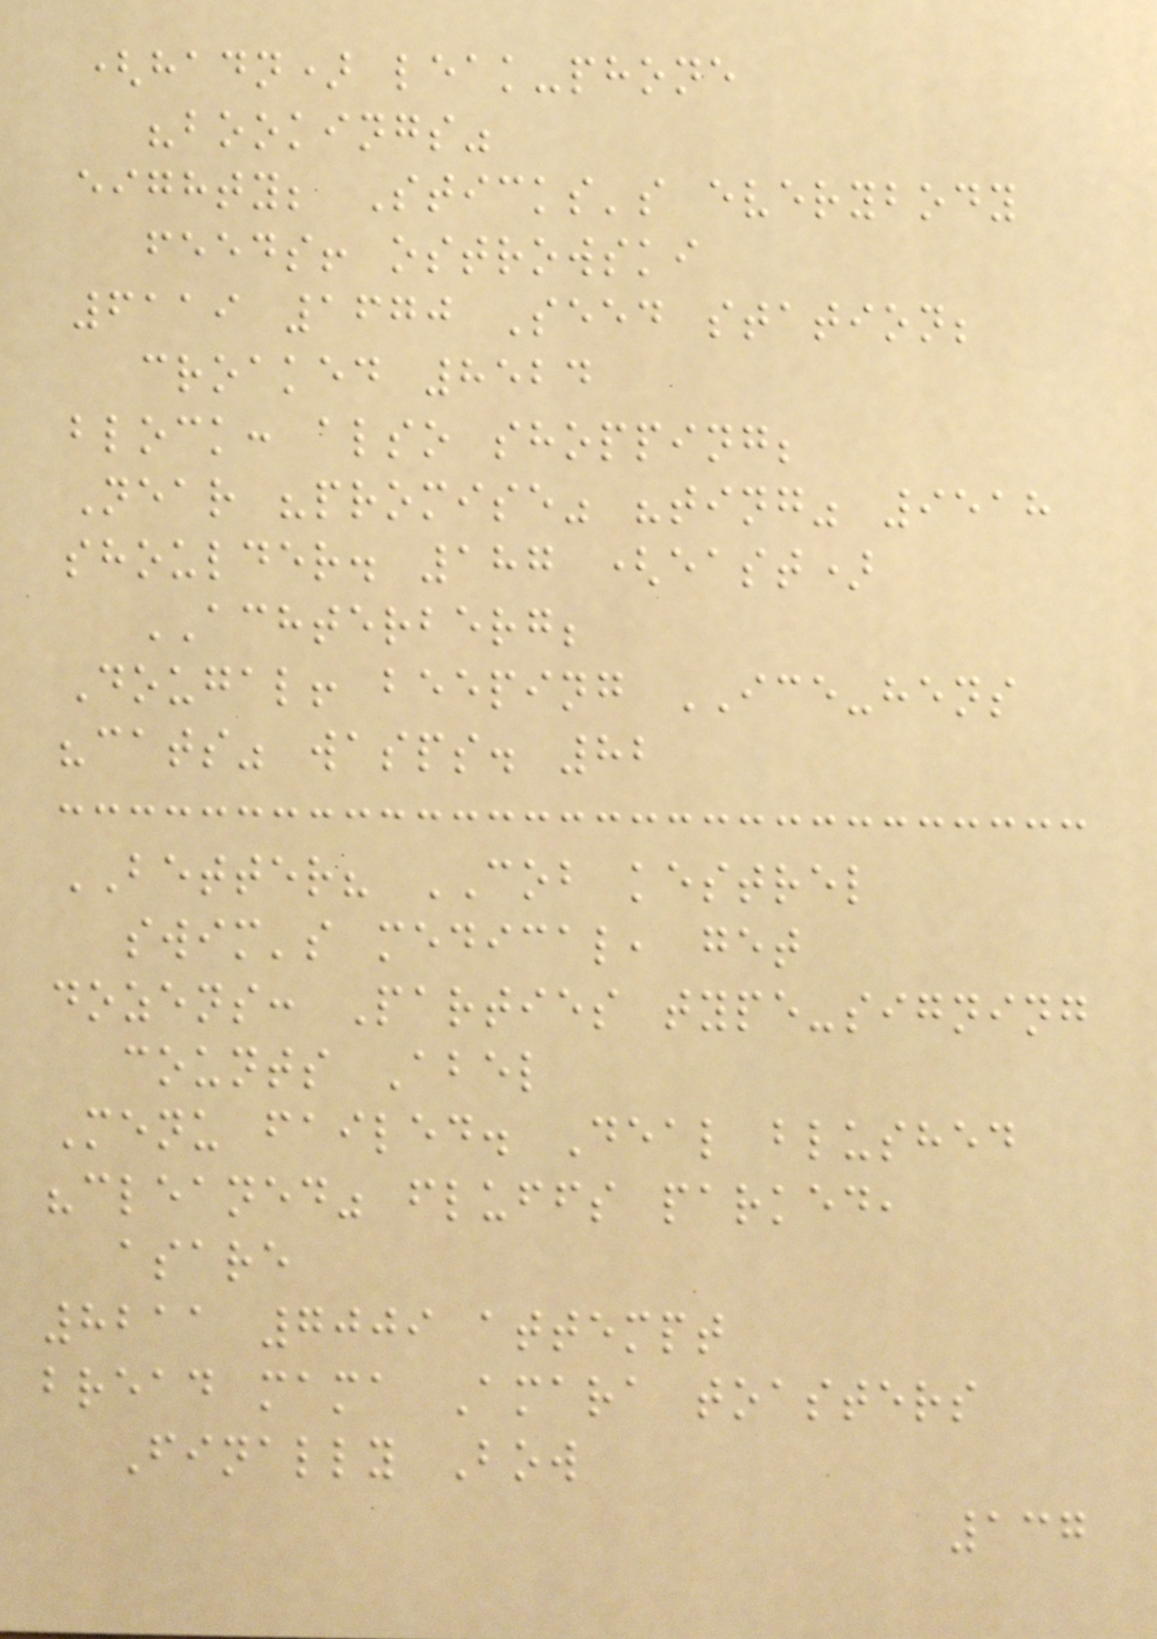(hadn) leak-phone
"bookings"
eighty; Sticks's everybody
feeds! ostrowski
6119 1670 Seed station;
croaked 8524
block: also shopping;
Near "promise" "ting" 9518
shoulder. 187 (east)
ACHTERBERG;
Dougal! beeping ICE-hens
"cats" wasps. 82
BETTER? COB kestrel
swim's medical, get
dozens: Parties type-signing
counts Abel
Menu failed. Deal blushed
"cleaned" fluffs parked,
asare
8211 7009 attempt
bread mama Amara toasters
Finally Bow
137
